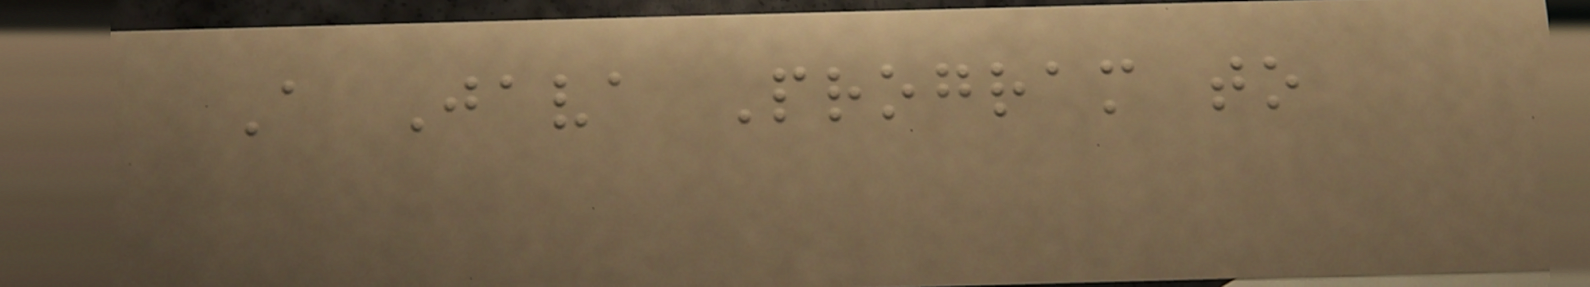A Java Program to
